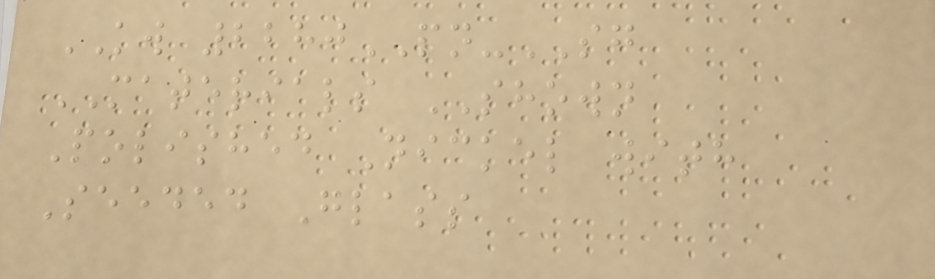KW 2280PN-SG
MATERIALS SHOWN
Polished Nickel with
Seeded Glass
